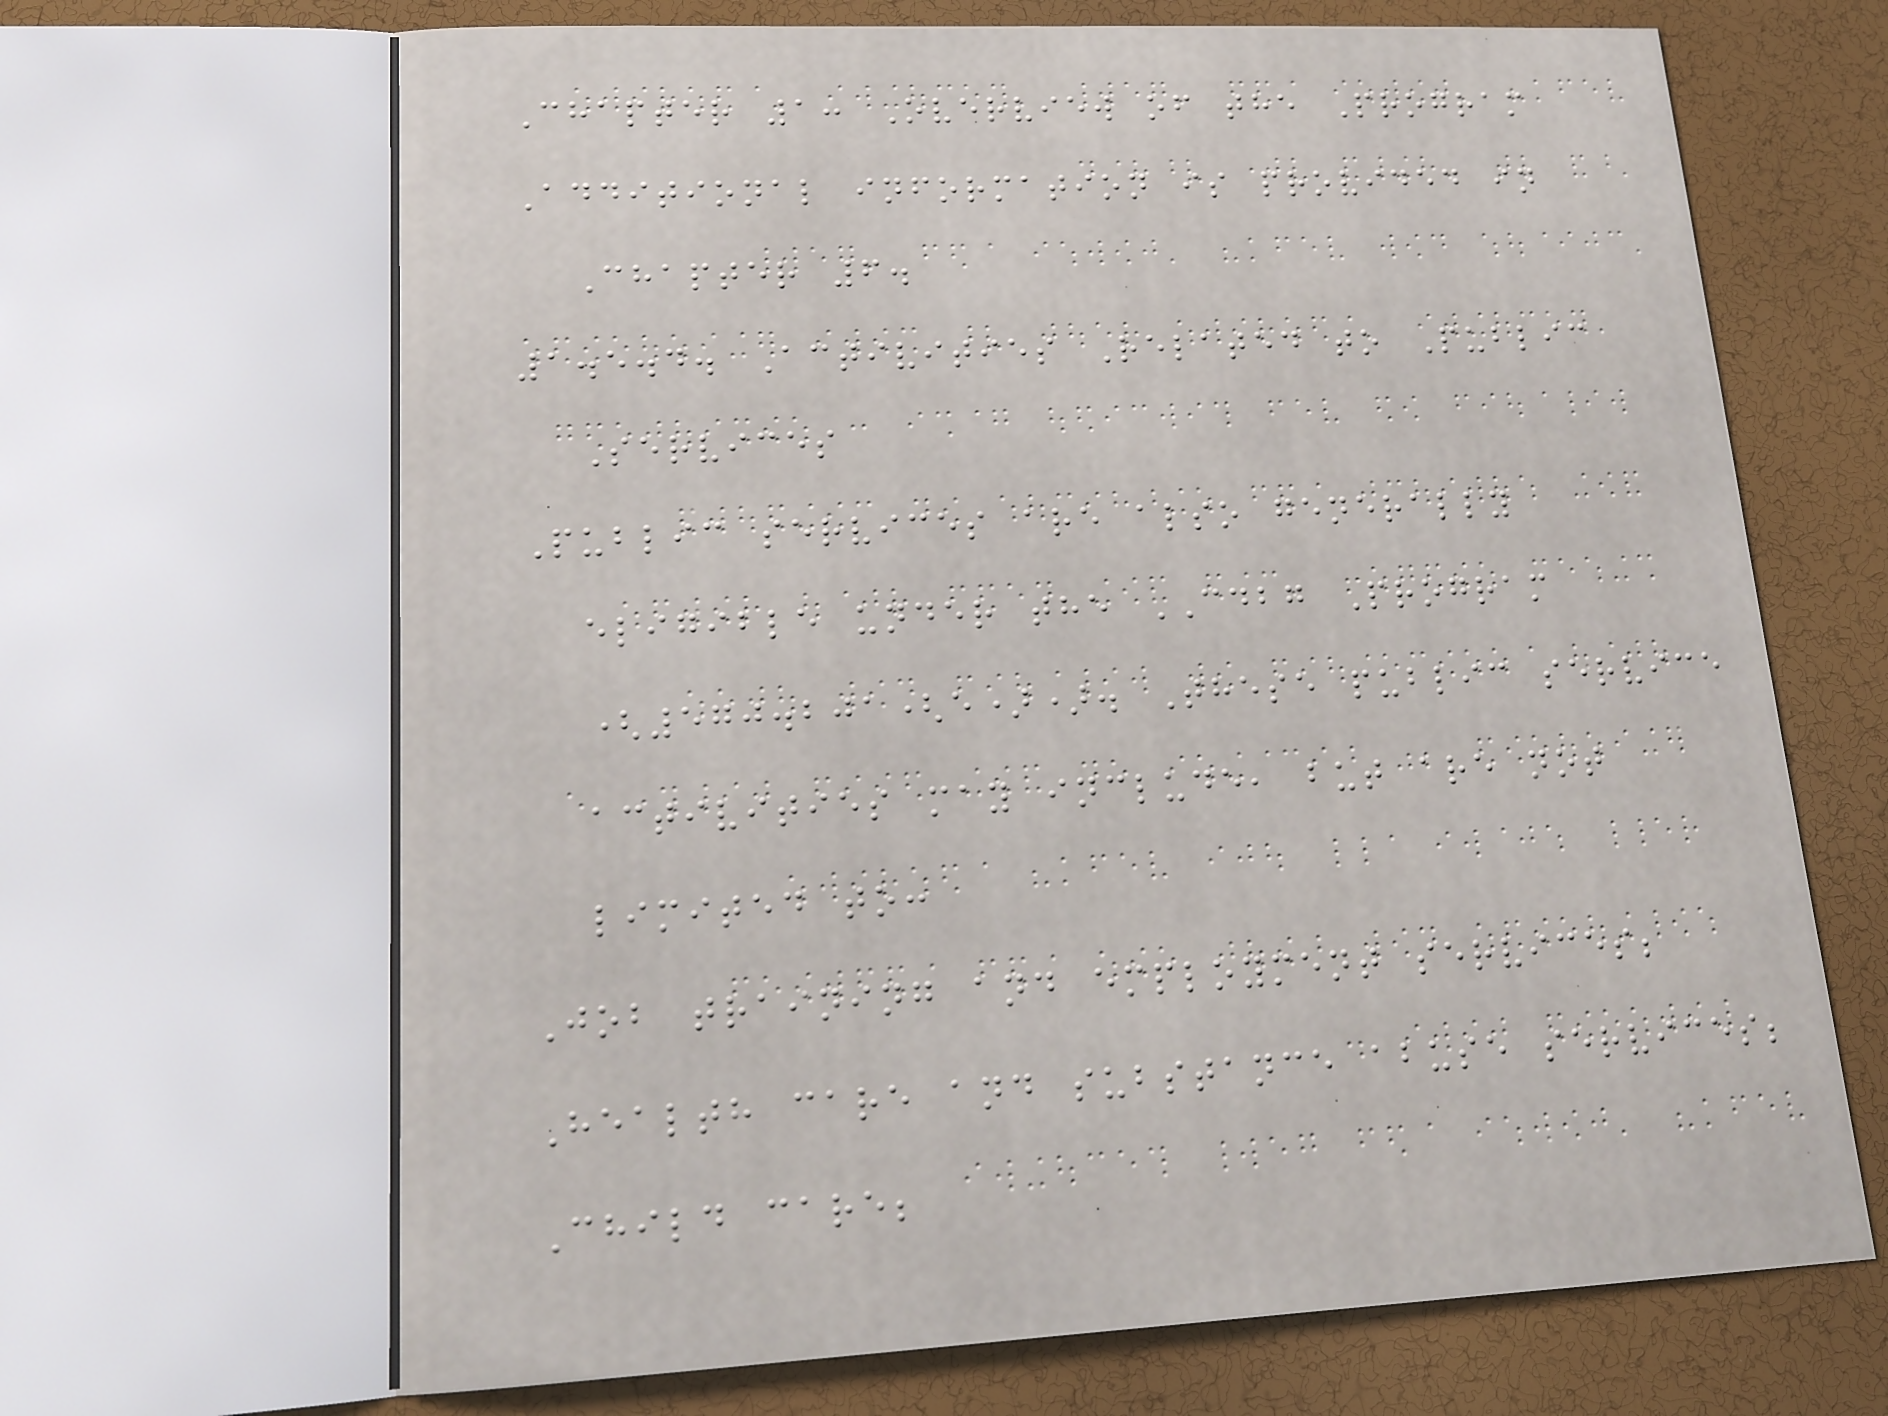Chapter 1: Overview of the Program
Additional information is provided in
Chapter 6.
1.5.4. Activities Related to Public
Services
Public services are also generally
eligible under the CDBG Program
(570.201(e)). These public service
activities may include, but are not
limited to:
Job training and employment services;
Health care and substance abuse services;
Child care;
